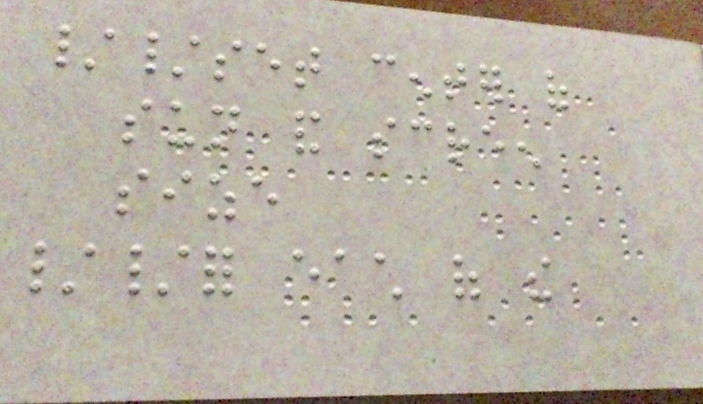//set center of
sun and screen
size
//for each of the
